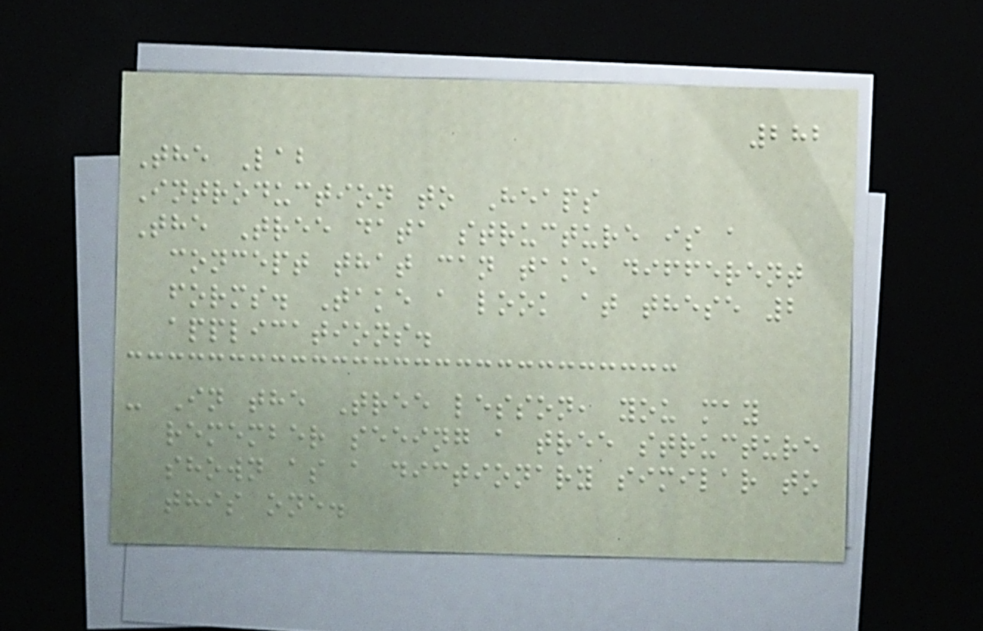282
The Lab
Introduction to Heaps
The Tree data structure is a
concept that can take different
forms. Take a look at these 2
applications.
- In the Tree lesson, you may
remember seeing a tree structure
shown as a dictionary similar to
this one.
